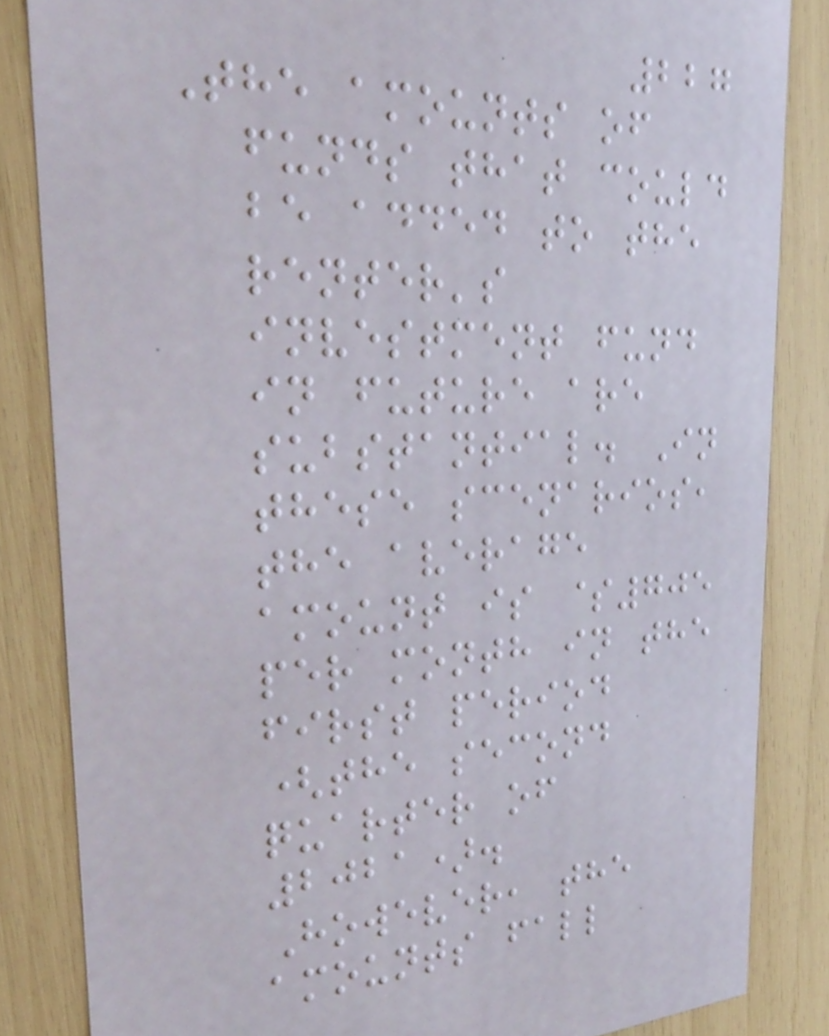227
The amounts of
funds that could
be added to the
renter's
investment fund
in future are
substantial. In
these scenarios,
the average
amount is $705
per month in the
first period
(the second
quarter of
2021).
However, the
amounts fall
